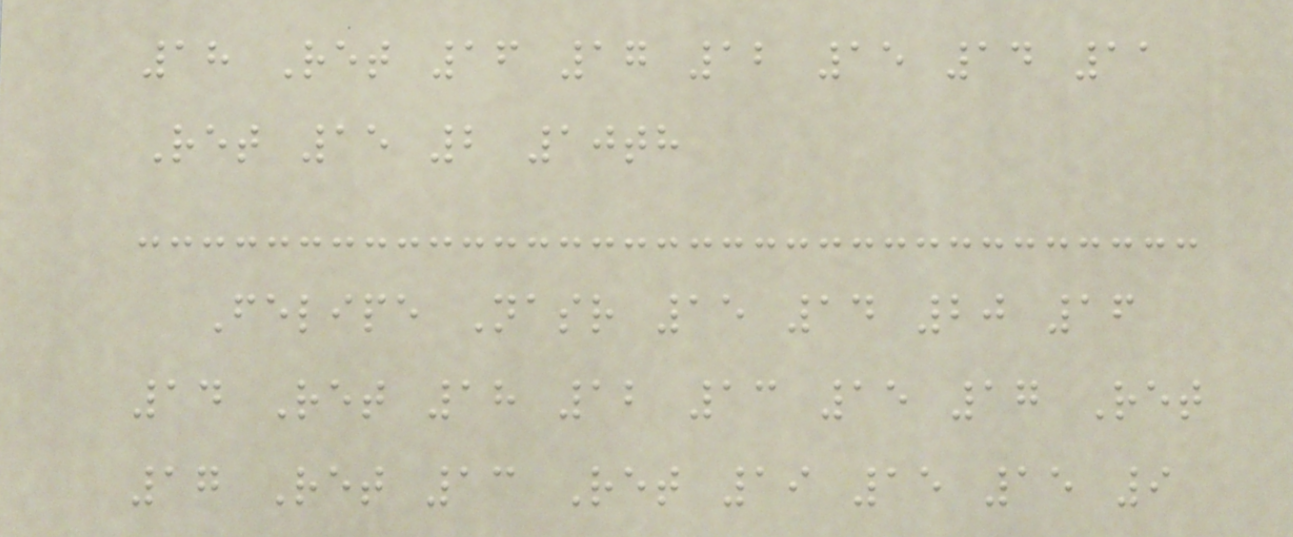18 Ret 16 17 12 15 14 11
Ret 15 2 10th
Felipe Nasr 15 14 20 16
14 Ret 18 12 13 15 17 Ret
17 Ret 13 Ret 19 15 15 9
